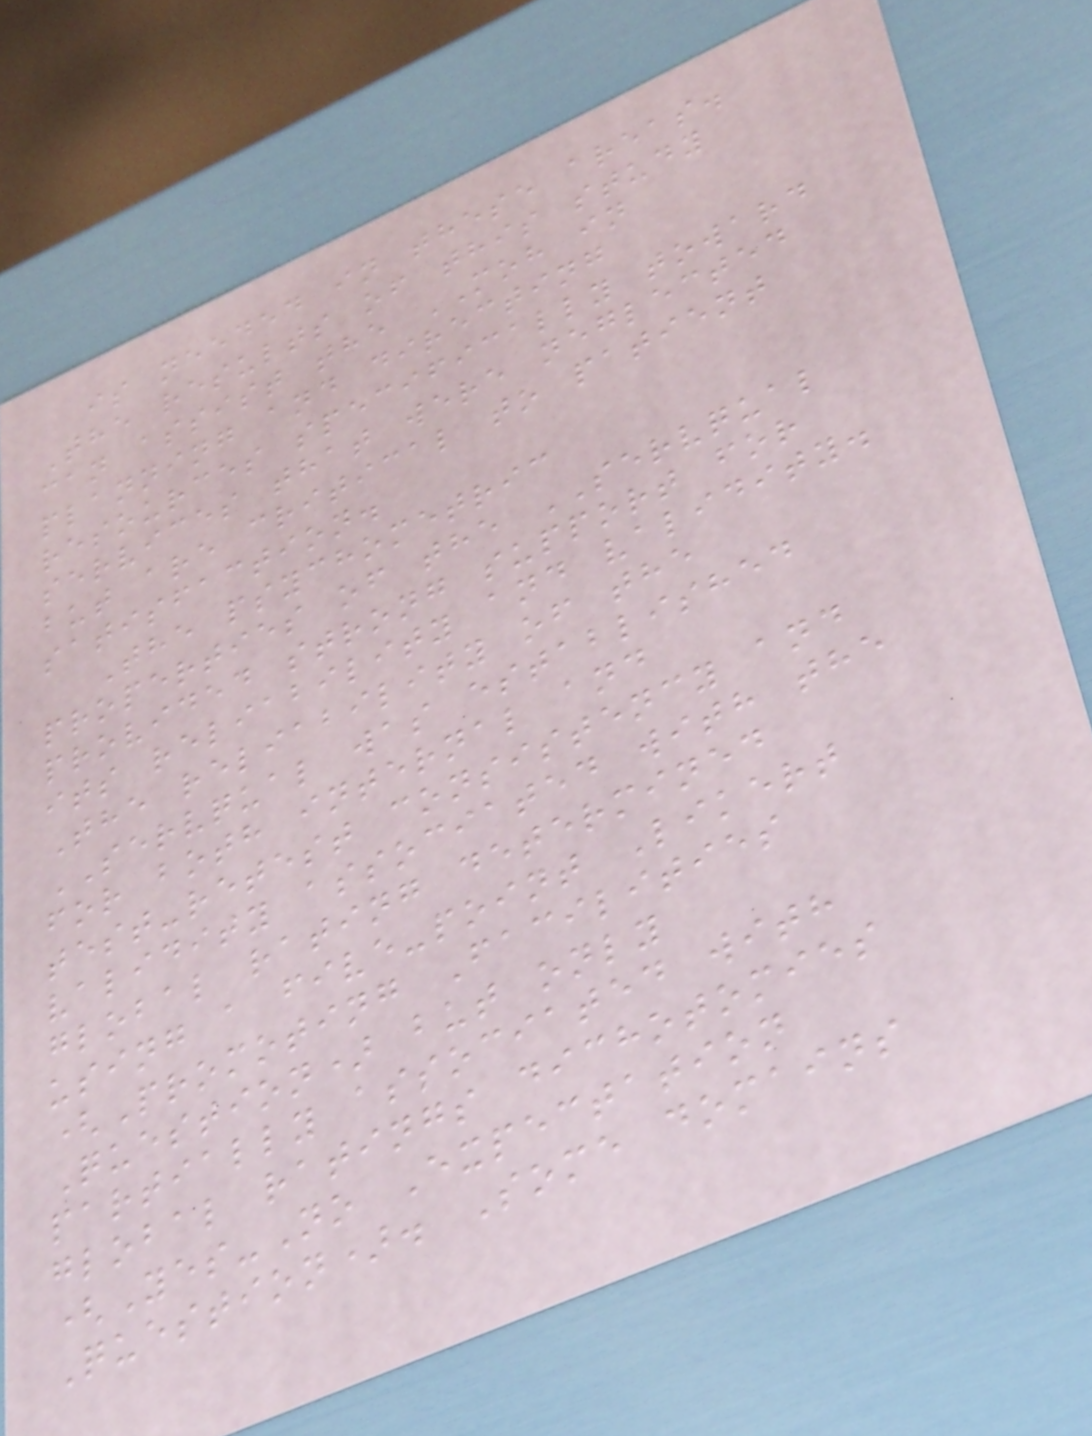is needed in these areas.
The results of this study
can assist the MOH in
planning and directing
resources specifically toward
services that were neglected
but are critical to patient
satisfaction.
The psychometric
properties of the SERVQUAL
provided strong support for
its reliability and validity.
The reliability of the
SERVQUAL was established
for both internal and
test-retest consistency and
validity associated with the
global rating determined
using a five-point Likert
(Promoting Facilities
Question) but only
partially associated with
global ratings dichotomies
(Yes-No Expectation
Question). Some domains
